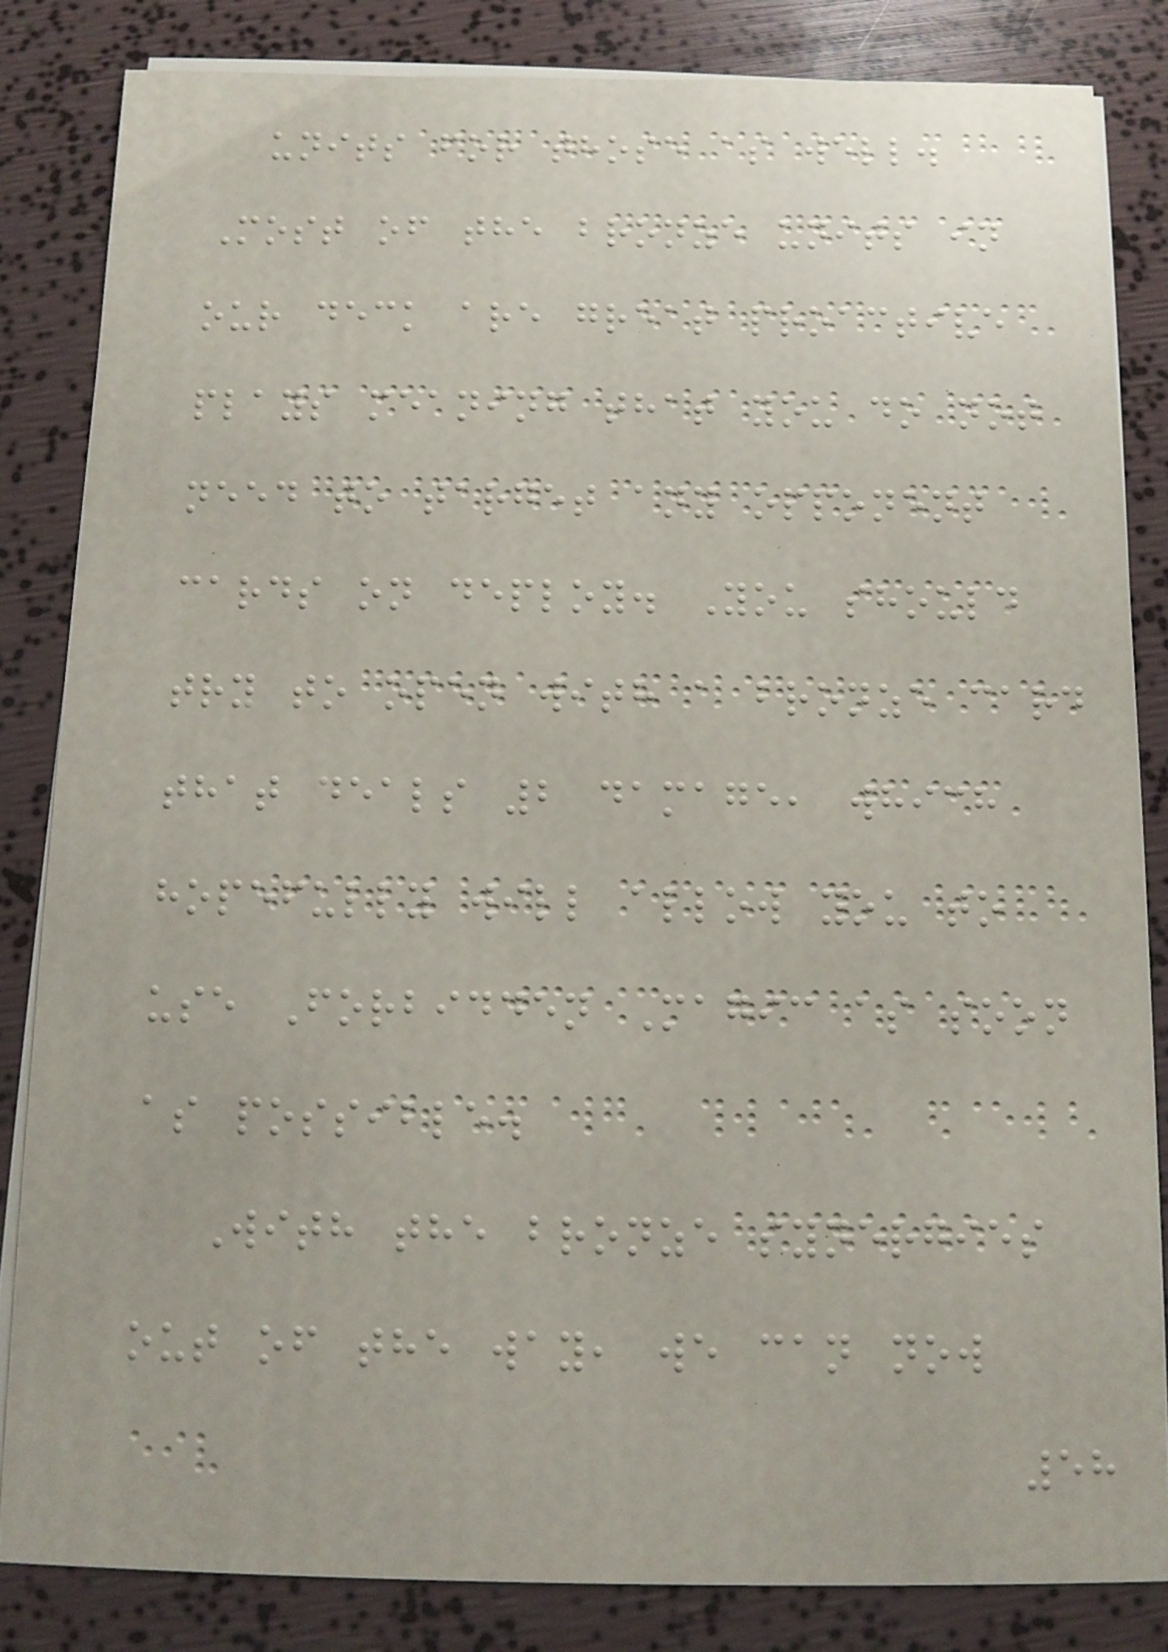units for those as well.
Most of the bronze units in
our deck are great proactive
plays meaning that you do not
need to target any opponent
cards on deploy. You should
try to open with a bronze card
that deals 2 damage, which
hopefully will allow you to
use Forbidden Magic as soon
as possible.
With the bronze synergies
out of the way, we can now
58
